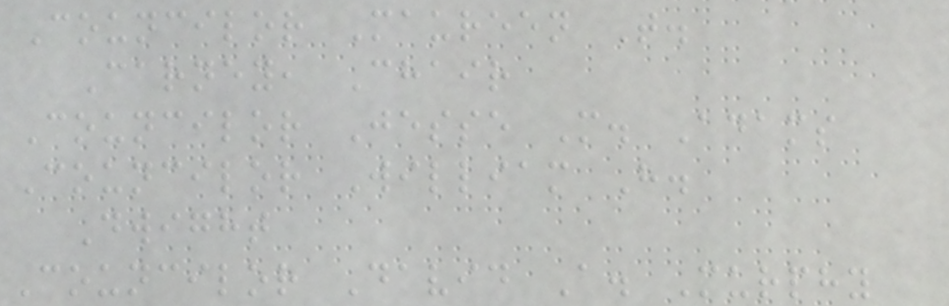Councilor Maureen T.
Carney, Chair
Councilor Jesse M. Adams
Councilor William H.
Dwight
Councilor David A. Murphy
